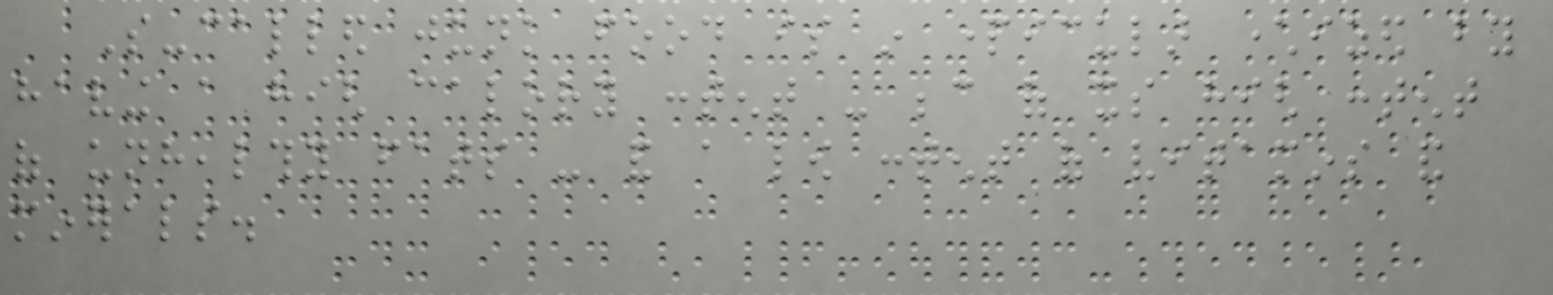So-called junk food is in particular characterized by
having a high calory content - because of its high content
of unhealthy fats - and a low content of vitamins and
minerals.
